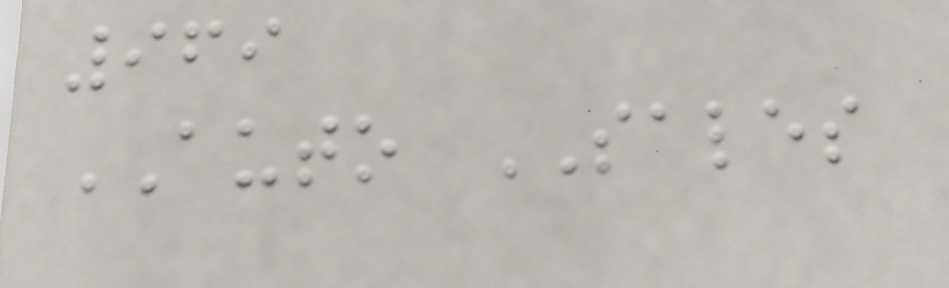969
AUTO SALES
